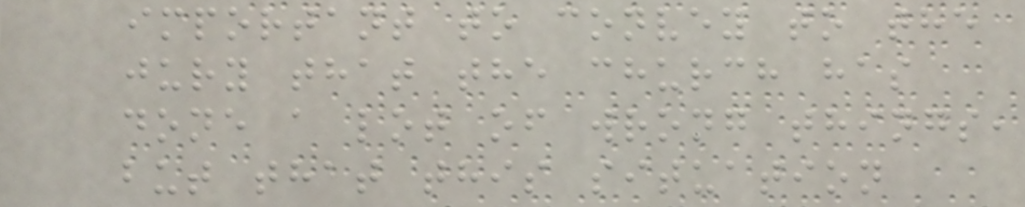important to convey to the
jury that the church has
done a lot of wrong things,
but that this situation
